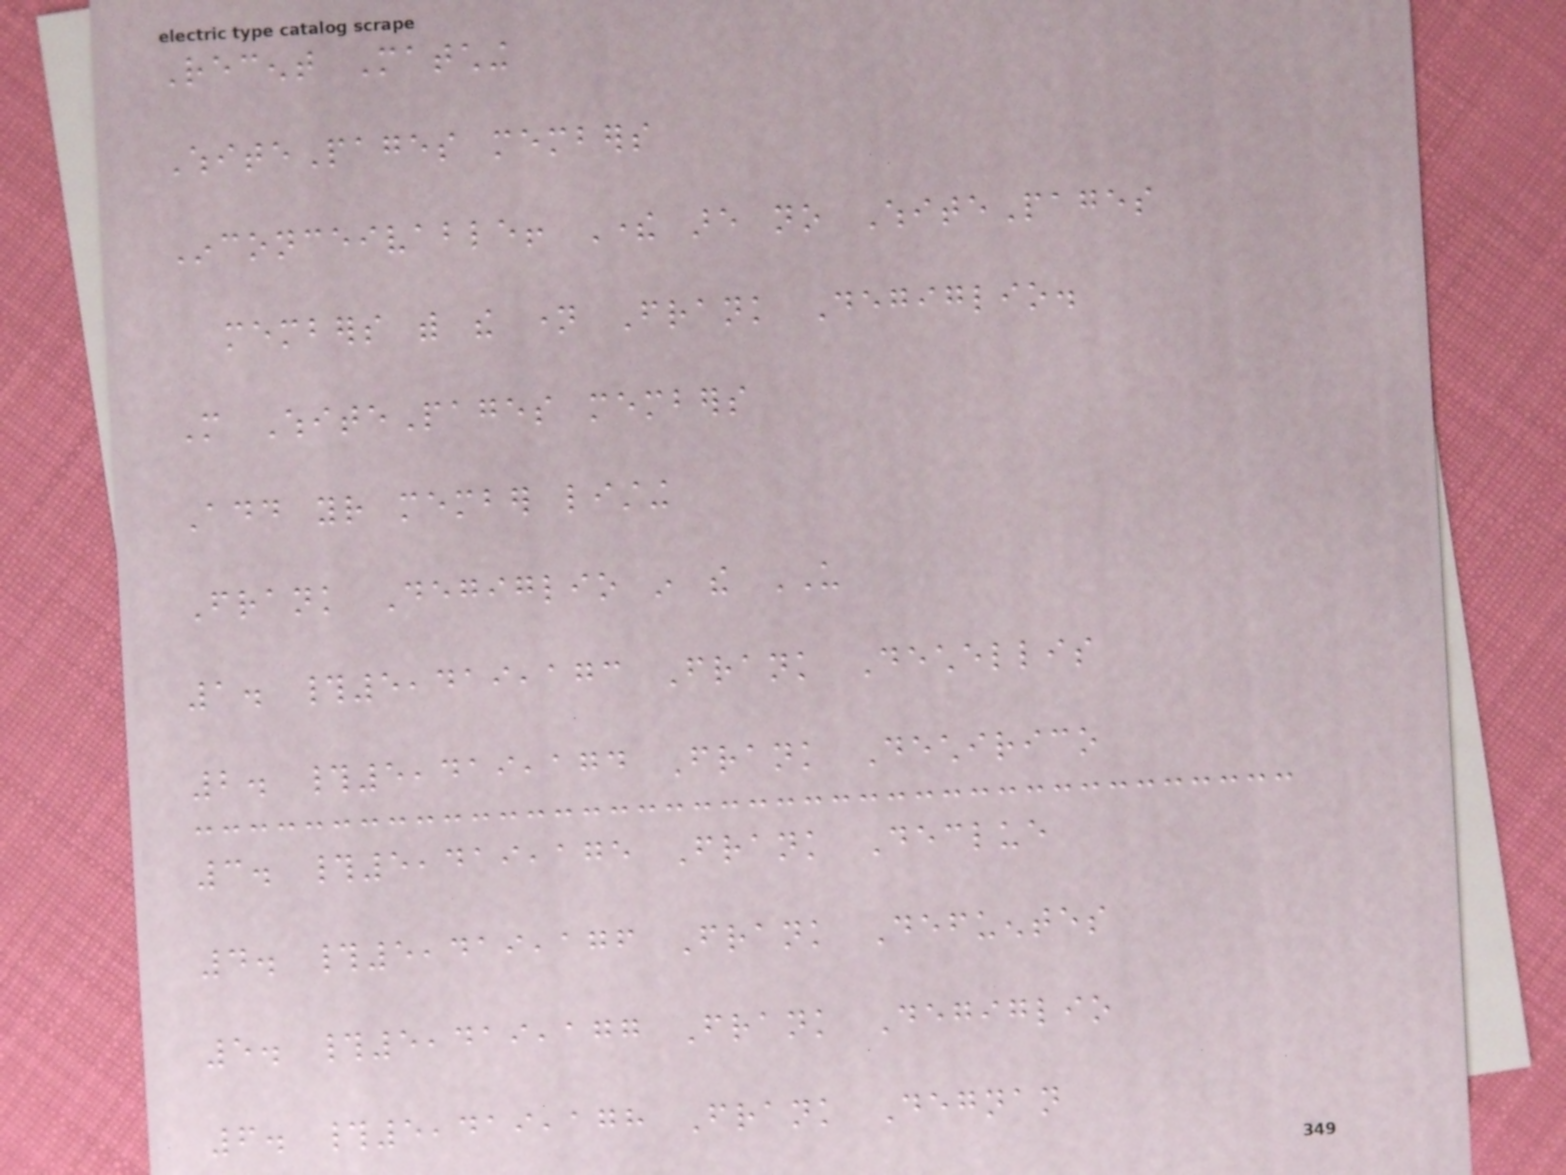Recent Matching
WhitePages members
Inconceivable! There are no WhitePages
members with the name Frank Degiglio.
More WhitePages members
Add your member listing
Frank Degiglio in the US
1. #5,419,173 Frank Dechellis
2. #5,419,174 Frank Dechirico
3. #5,419,175 Frank Declue
4. #5,419,176 Frank Defuentes
5. #5,419,177 Frank Degiglio
6. #5,419,178 Frank Degnan
